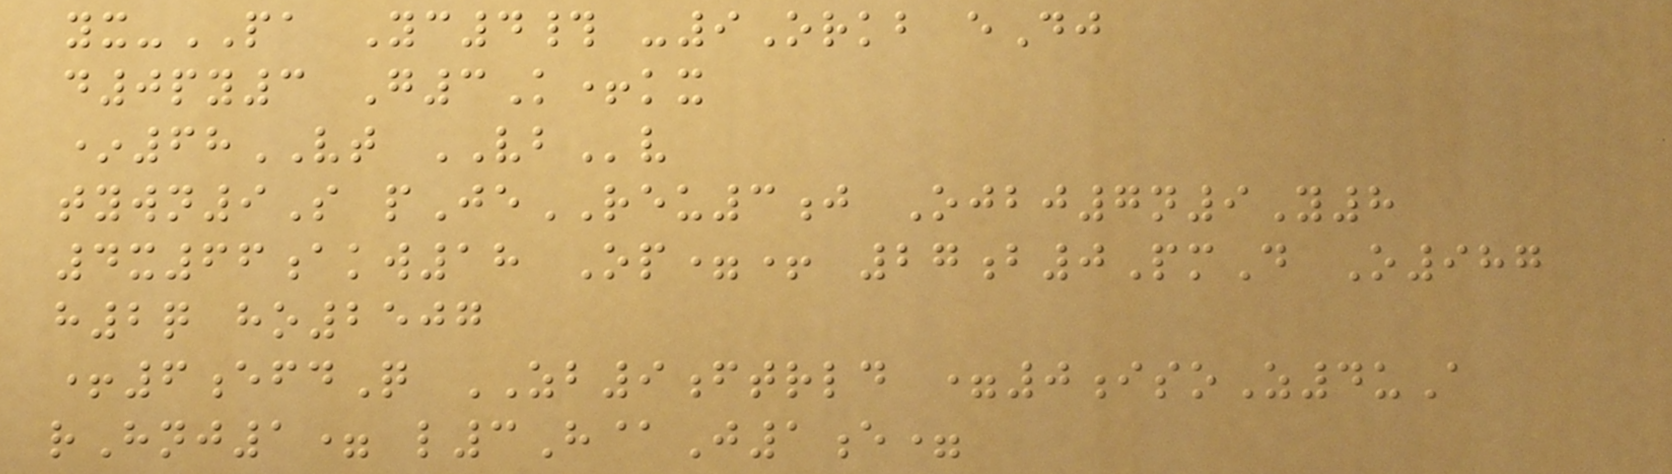yx-PA Yc4# -9Orkb eDj
d0py3 G3K+kx
*68VT VBv
tywn9S pJeREU3j Ojbj7n9Y8
4x66akw18 Op=+ 27b0PmD O987
h2q ho2507
+6efdQ ZB9ftrld =0isoZ4uA
rHnj1= l3H@J1e=
